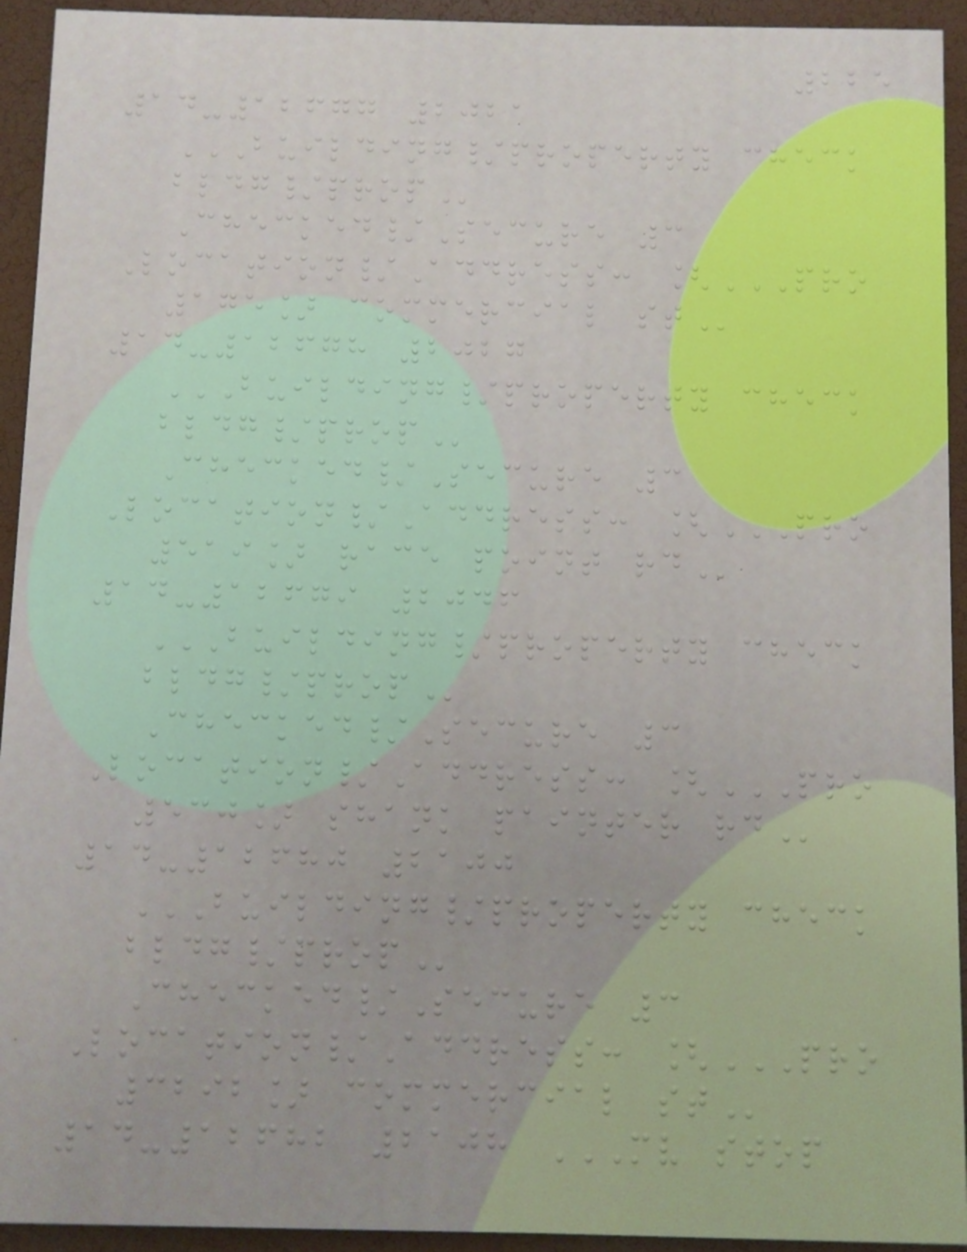225
14-12677 2021
BUILDING/PROPERTY CHECK
BLDG/PROP
Checked/Secure 3
Location/Address: [PRO
175] COMMERCIAL ST
14-12678 2027
BUILDING/PROPERTY CHECK
BLDG/PROP
Checked/Secure 3
Location/Address: [PRO
519] RACE POINT RD
14-12679 2046
BUILDING/PROPERTY CHECK
BLDG/PROP
Checked/Secure 3
Location/Address: [PRO
530] SHANK PAINTER RD
14-12680 2100
BUILDING/PROPERTY CHECK
BLDG/PROP
Checked/Secure 3
Location/Address: [PRO
3292] COMMERCIAL ST
14-12682 2108 MV STOP
